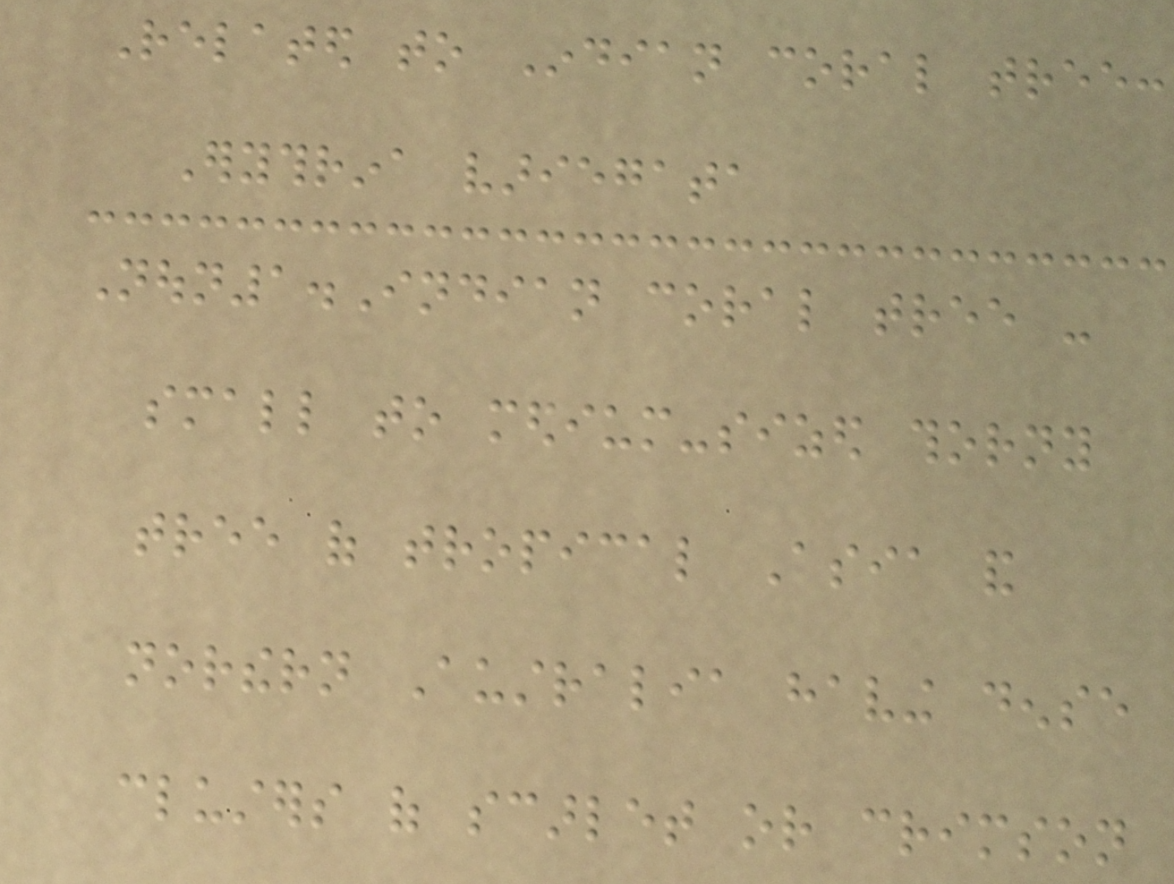Related to Indian coral tree:
Erythrina variegata
Noun1.Indian coral tree -
small to medium-sized thorny
tree of tropical Asia and
northern Australia having dense
clusters of scarlet or crimson
